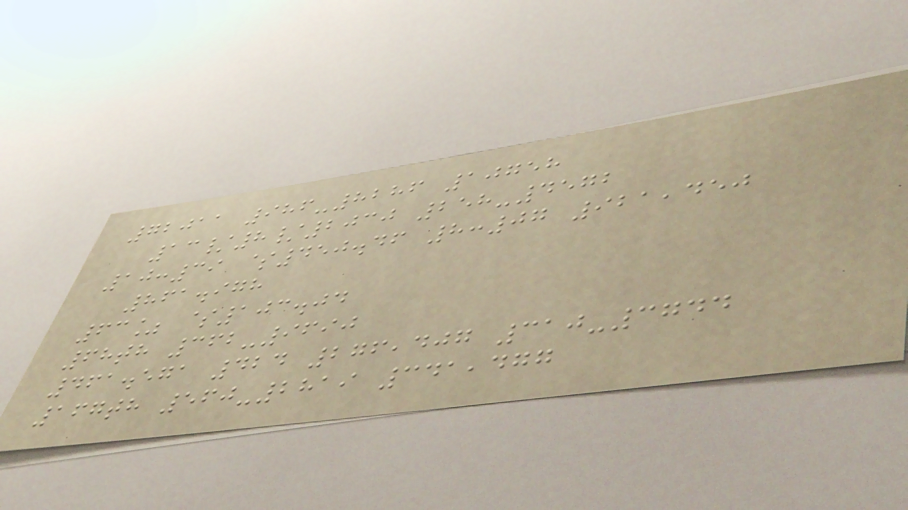72011 986-8286 10758
13/8/2030 258-4572
10:39 $450.46 8:07 921,450
861.978
63% $103.04
68th 362-9690
461.571 424 276,407 310-3744
167th 560-2819 341,477
